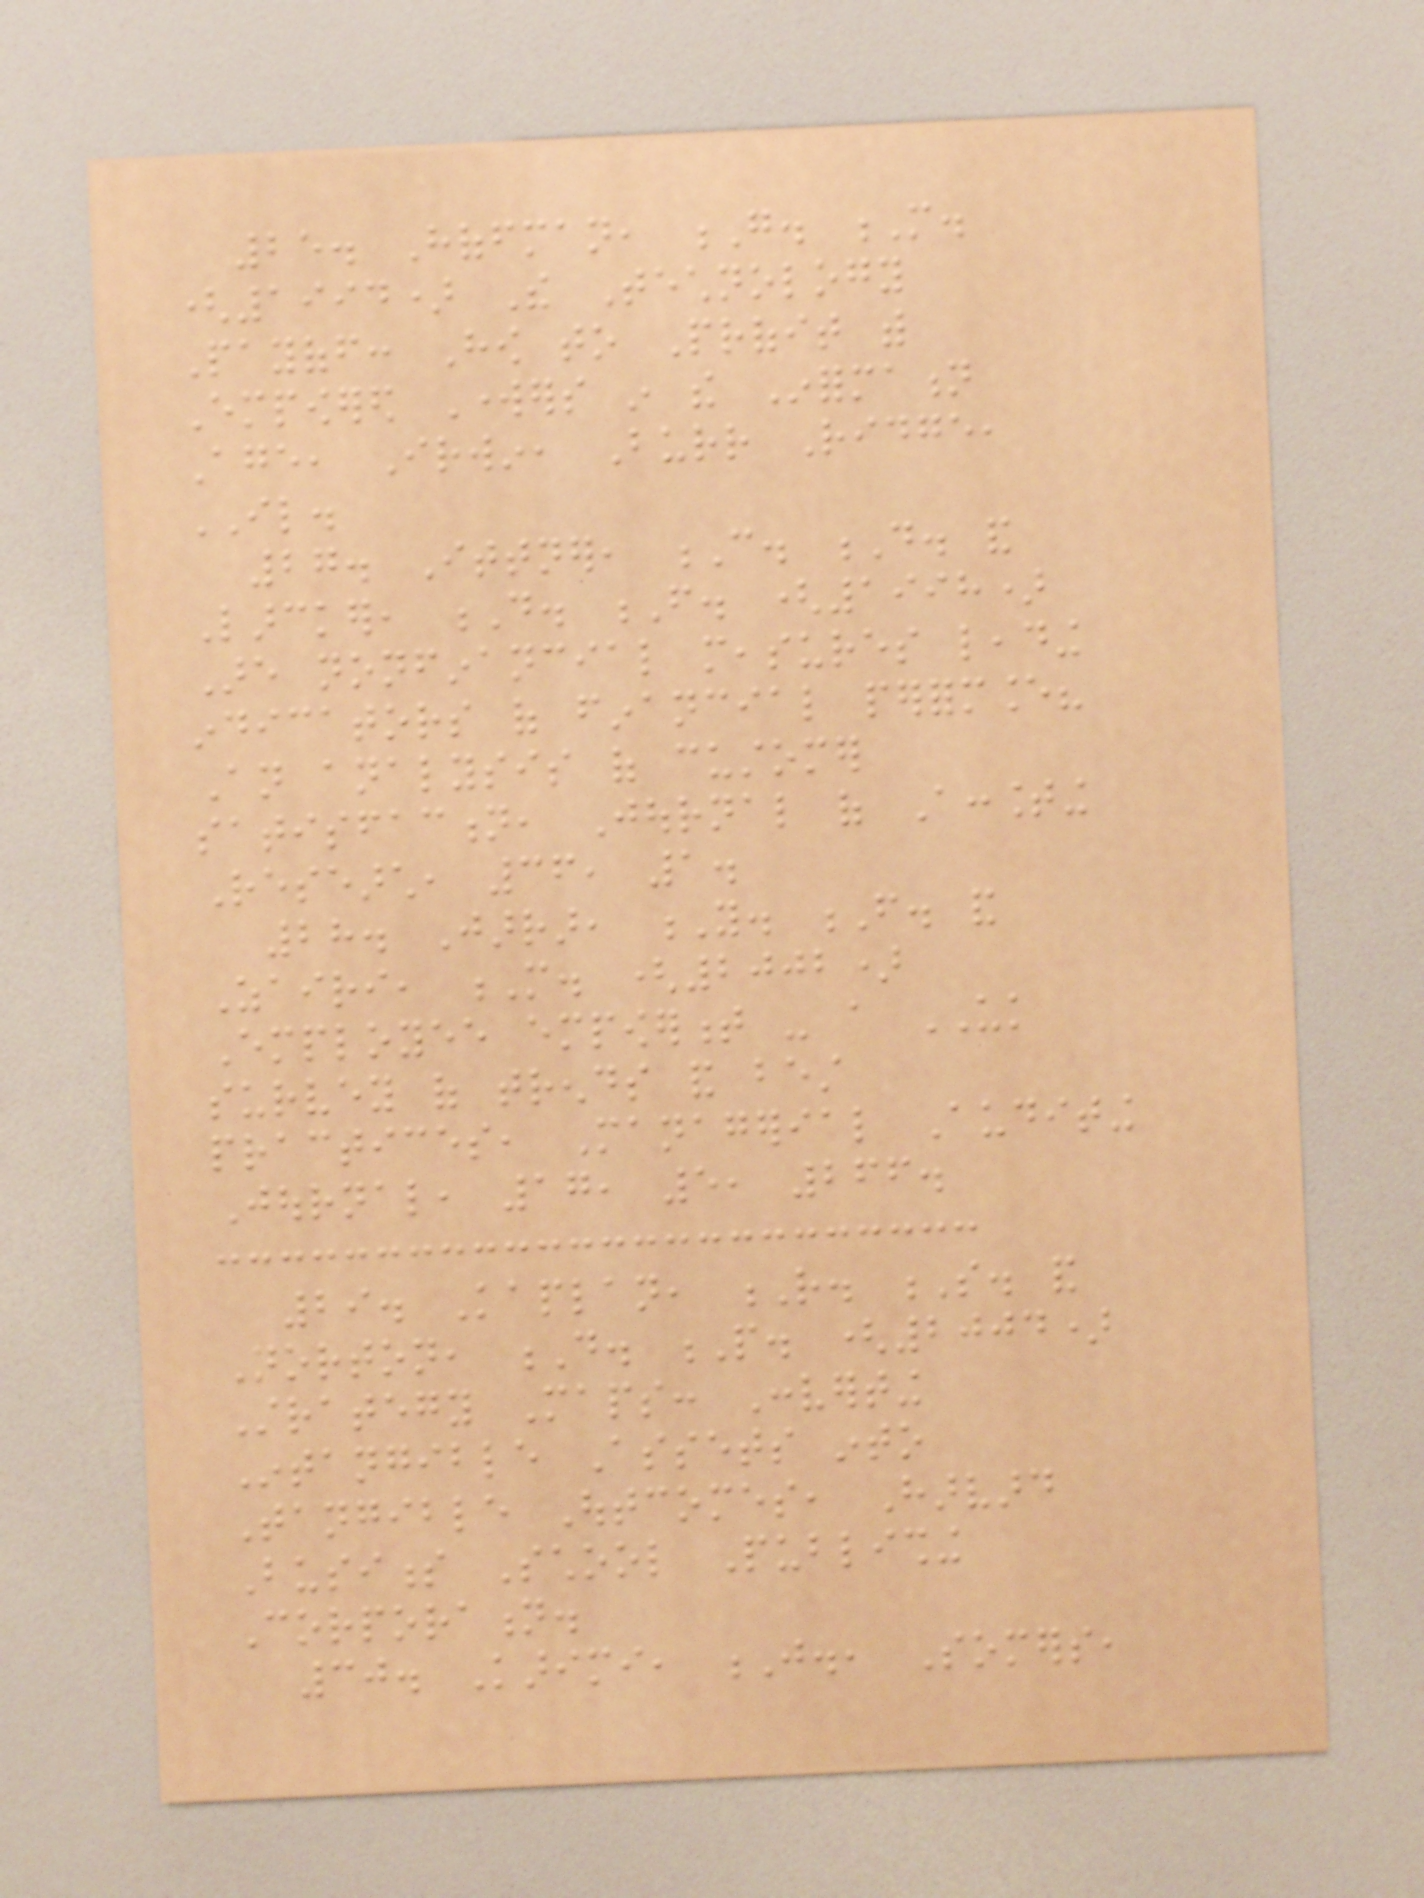25. Hoffman, G. M.
(1994) The Technology
Payoff: How to Profit with
Empowered Workers in the Information
Age, Irwin, Burr Ridge,
IL.
27. Ittner, C. D. and
Larcker, D. F. (1998)
Are nonfinancial measures leading
indicators of financial performance?
An analysis of customer
satisfaction, Journal of Accounting
Research, 36, 1.
28. Jarrar, Y. F. and
Zairi, M. (2002)
Employee empowerment - a UK
survey of trends and best
practices, Managerial Auditing
Journal, 17, 5, 266.
29. Kaplan, R. S. and
Norton, D. P. (2004)
Strategy Maps: Converting
Intangible Assets into
Tangible Outcomes, Harvard
Business School Publishing
Corporation.
30. Karimi, J., Somers,
